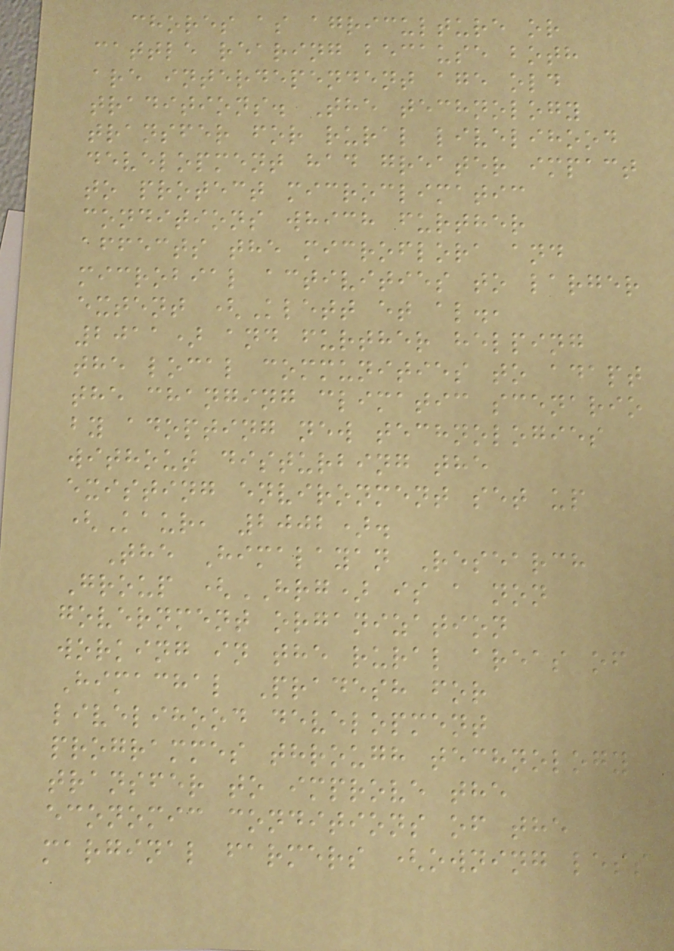chores as agriculture or
cattle rearing because both
are interdependent age old
traditions. The technology
transfer for rural livelihood
development had greater impact
to protect microclimatic
conditions which further
affects the microflora and
microbial activities to larger
extent (Klett et al.,
2011) and further helping
the local communities to adapt
the changing climatic scenario
by adopting new technologies
without disturbing the
existing environment set up
(Kaur, 2002).
The Himalayan Research
Group (HRG) is a non
government organization
working in the rural areas of
Himachal Pradesh for
livelihood development
programmes through technology
transfer to improve the
economic conditions of the
marginal farmers (owning less
